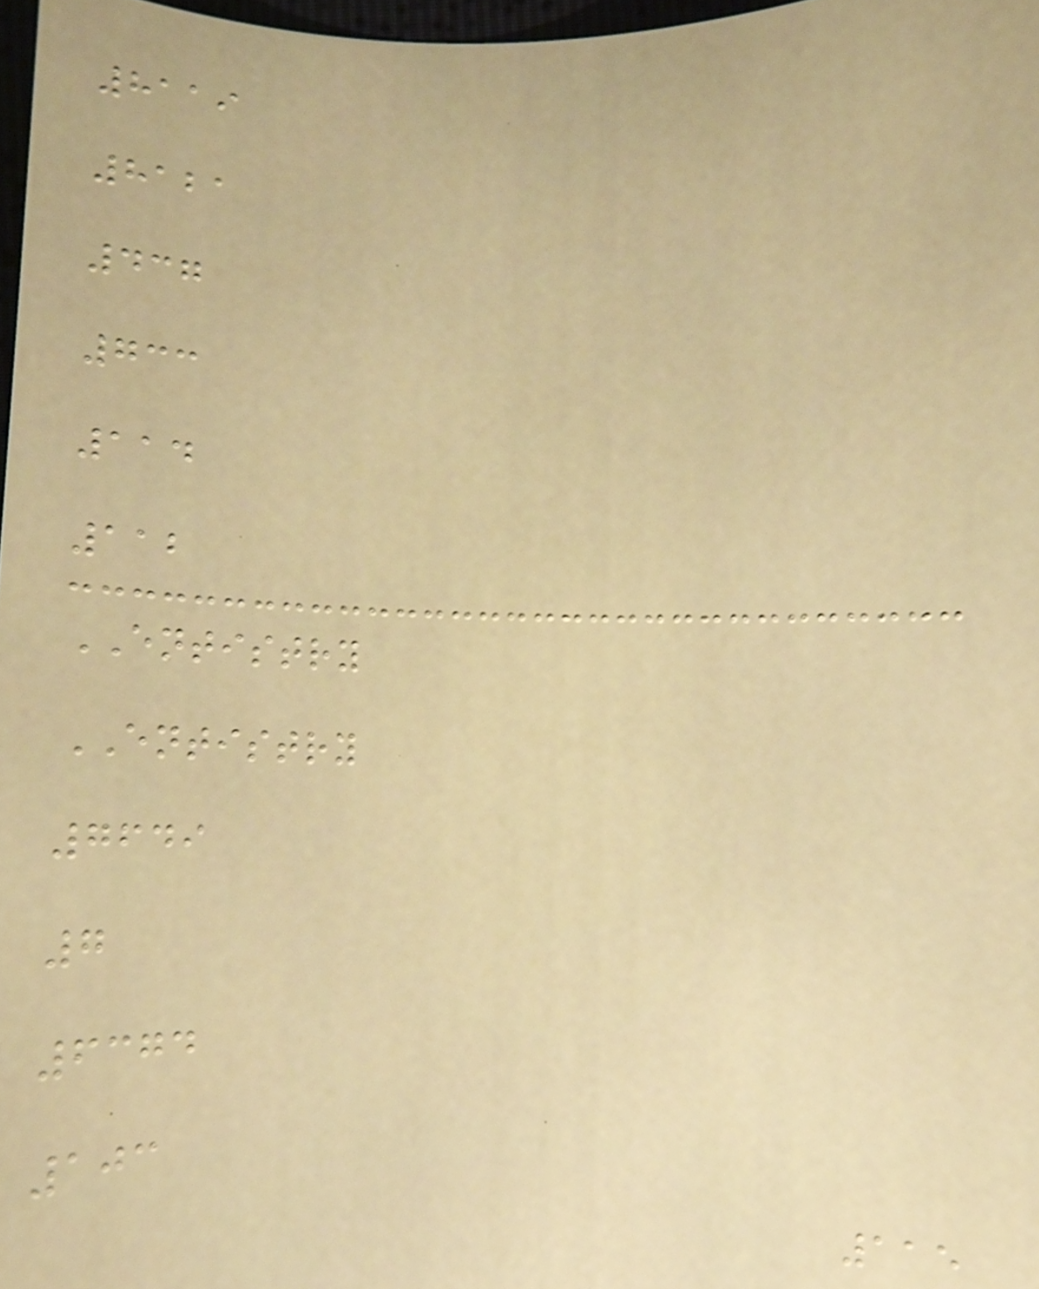8119
8121
437
733
114
112
ENTISTRY
ENTISTRY
7649
7
6374
103
115
